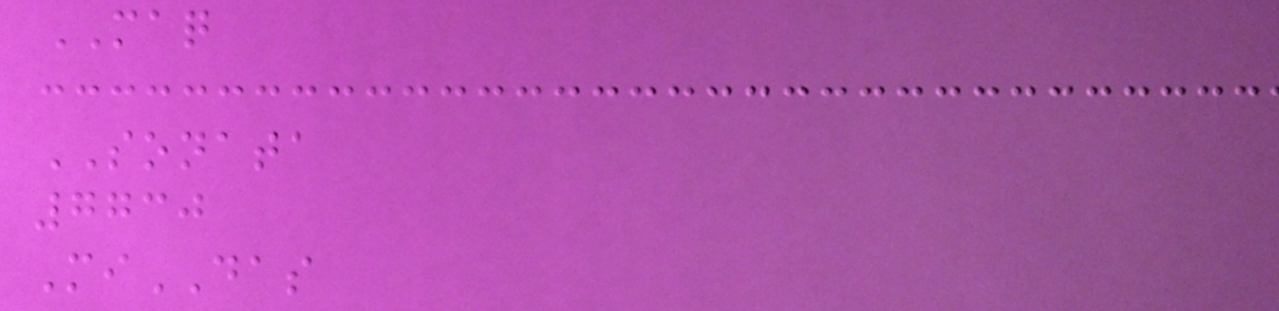MAQ
SONATA
7730
MiDAS
